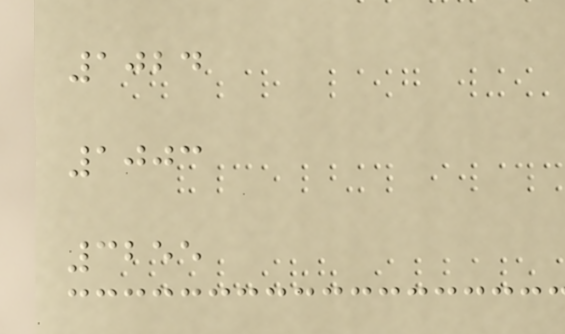1024
1003
3255
